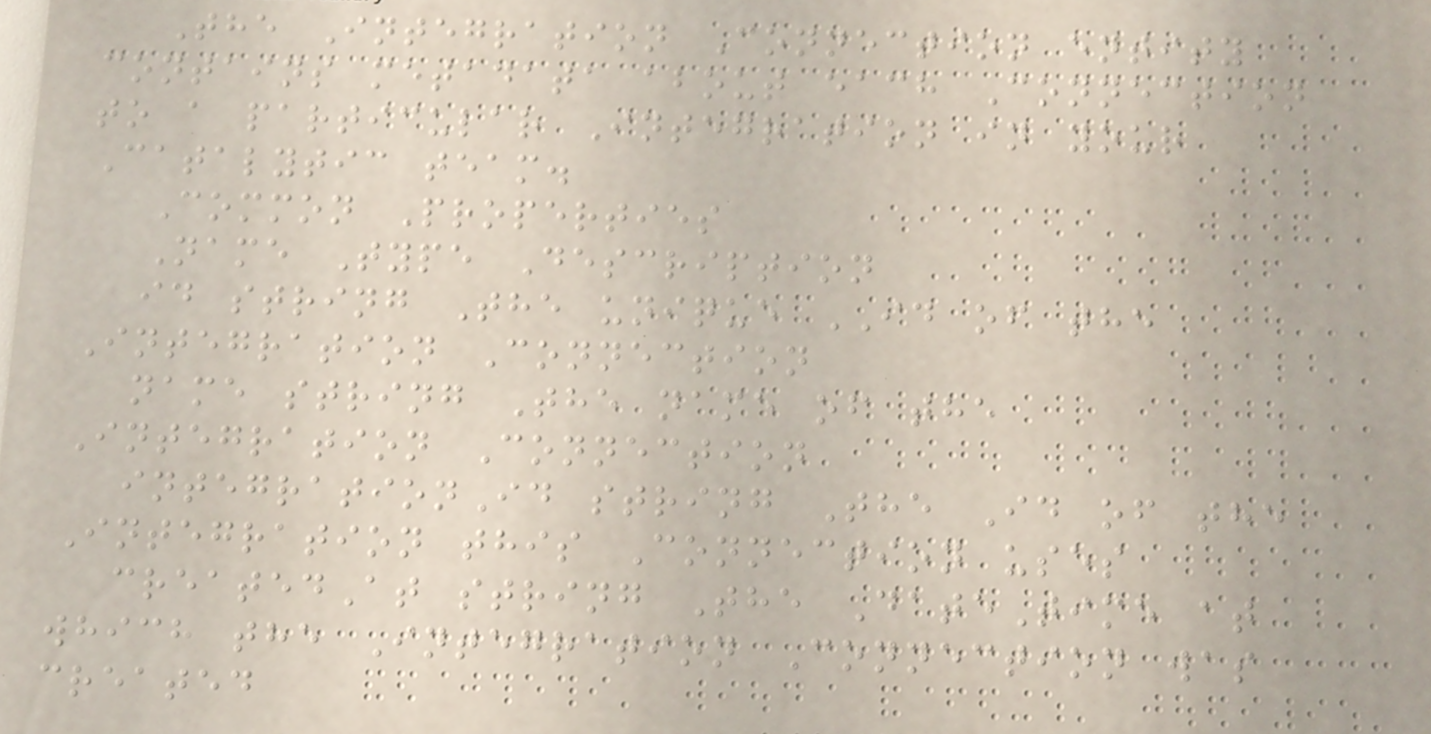The Integration Connection entity
contains metadata about each Connection
to a particular Integration in your
Catalytic team.
Common Properties
Name Type Description
id string The unique ID of the
Integration Connection
name string The name of the
Integration Connection
integrationId string The Id of the
Integration this Connection uses
createdAt string The DateTime at
which the Integration Connection was
created
